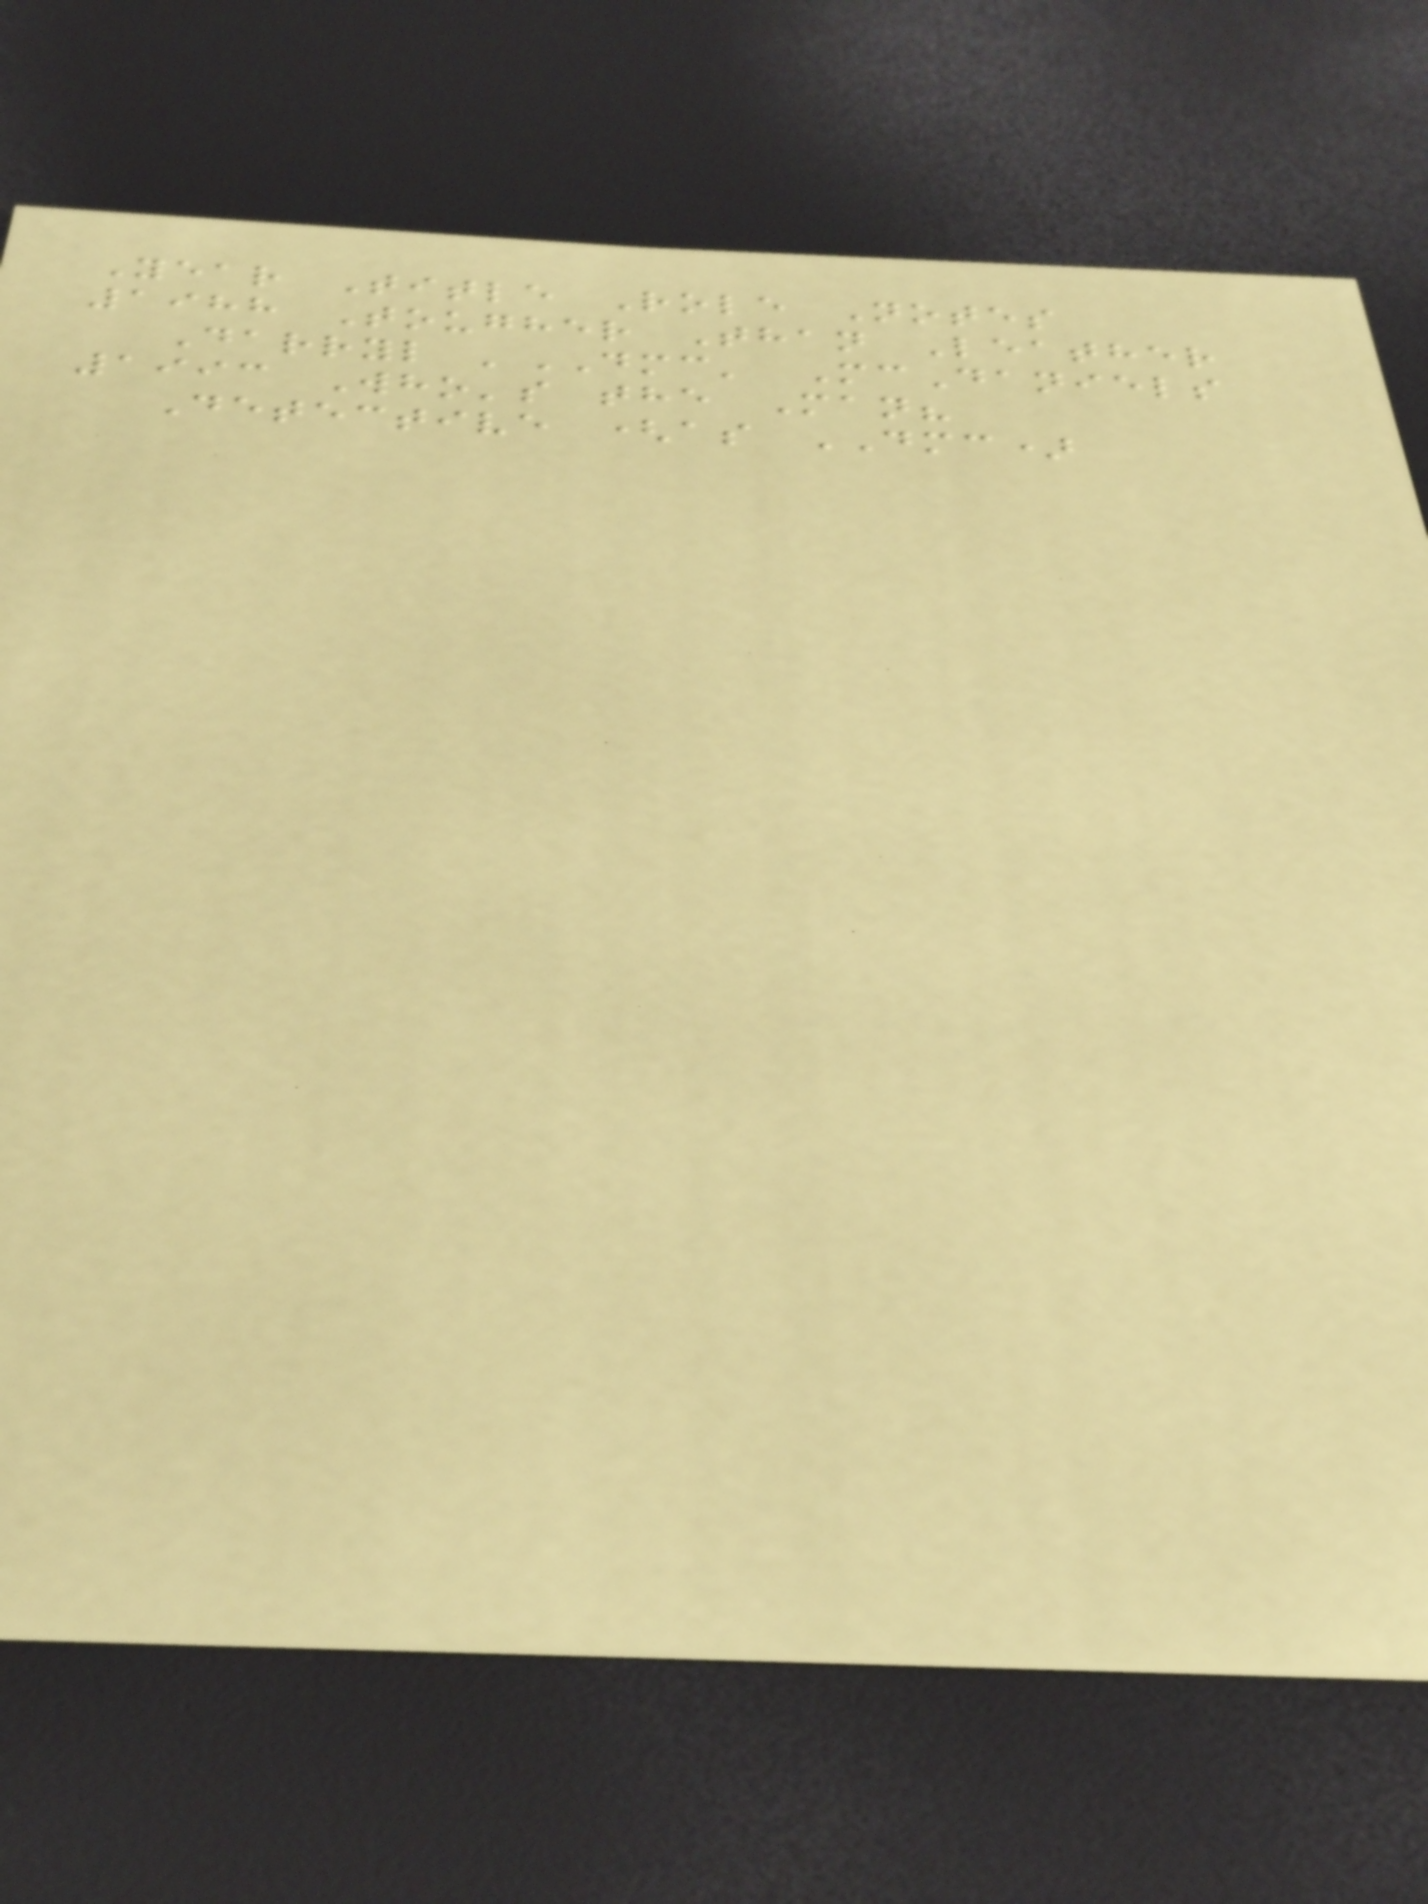Year Title Role Notes
1988 Tougher Than Leather
Darryl 'DMC' McDaniels
1993 Who's the Man?
Detective (as DMC)
